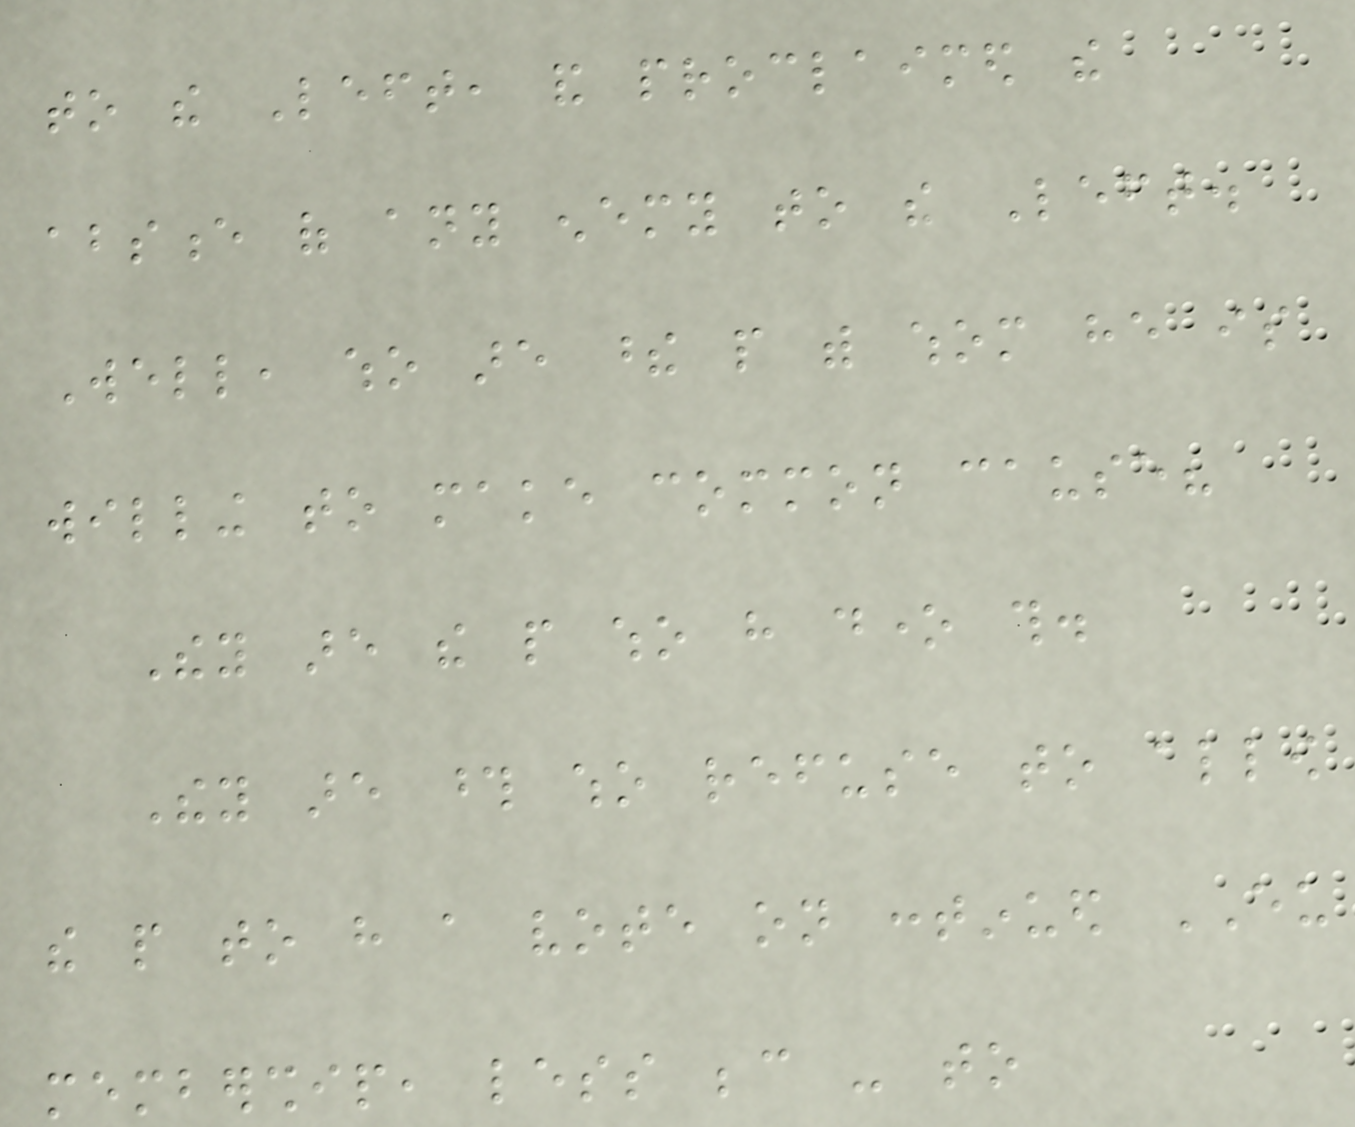to the Left, and proclaimed the
absence of any enemy to the Left.
Well, who are these people with whom he is
willing to make common cause?
They are the people who have done this.
They are those who refuse to allow
the people to have a vote on continued EU
membership, less because - to
